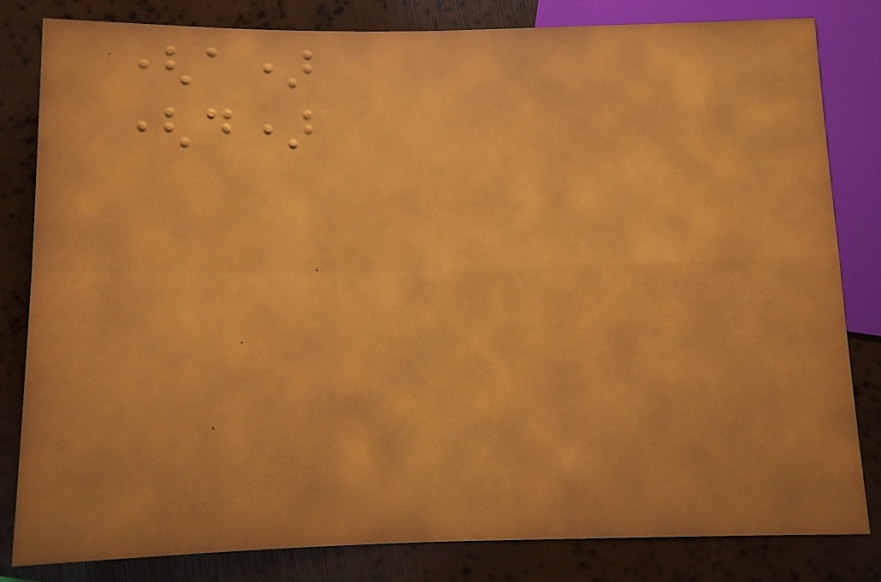(a)
(d)
